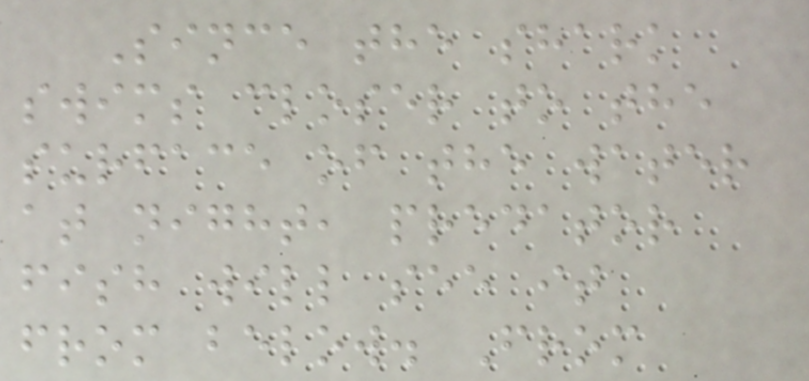Since the shark
swims closer to the
surface of the water
at night, predator
fish will see it
from below. From
